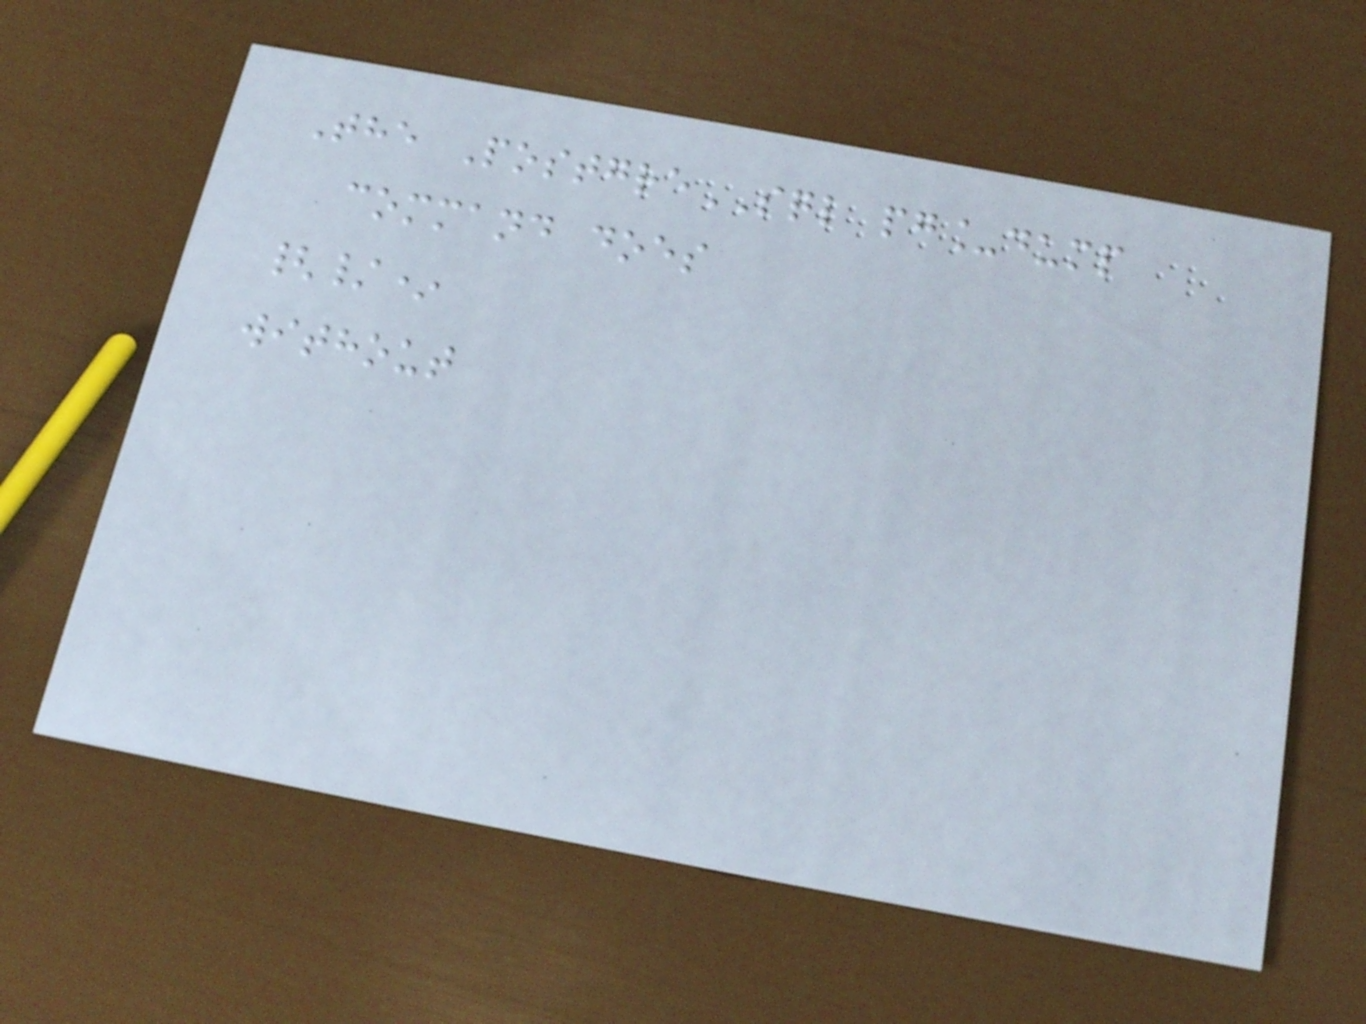The PostgreSQL pg_dump
command does
{/*
without
